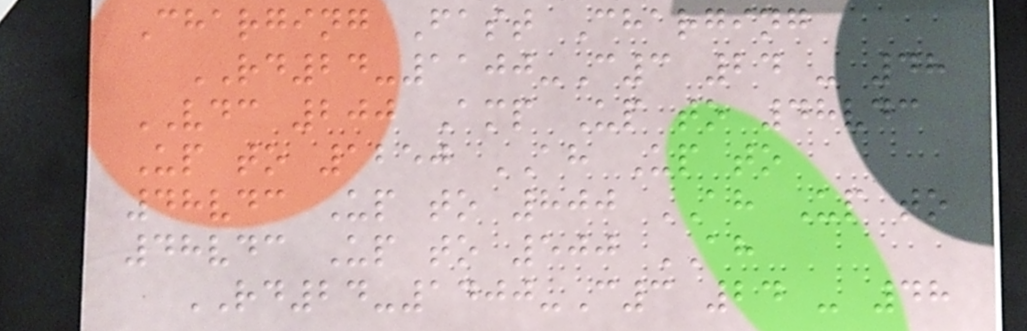Charging Fast Charging
RD24-1100-C3 24 - 48
VDC 200 Amp Up to 48vdc
Up to 1250 AH Up to
48vdc Up to 800 AH Up to
48vdc Up to 500 AH
RD24-1400-C3 24 - 48
